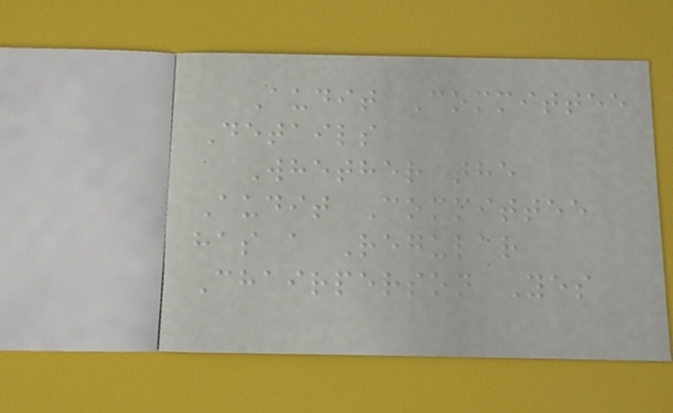Audit Committee
Details
Whether the
Audit Committee
has a Regular
Chairperson Yes
